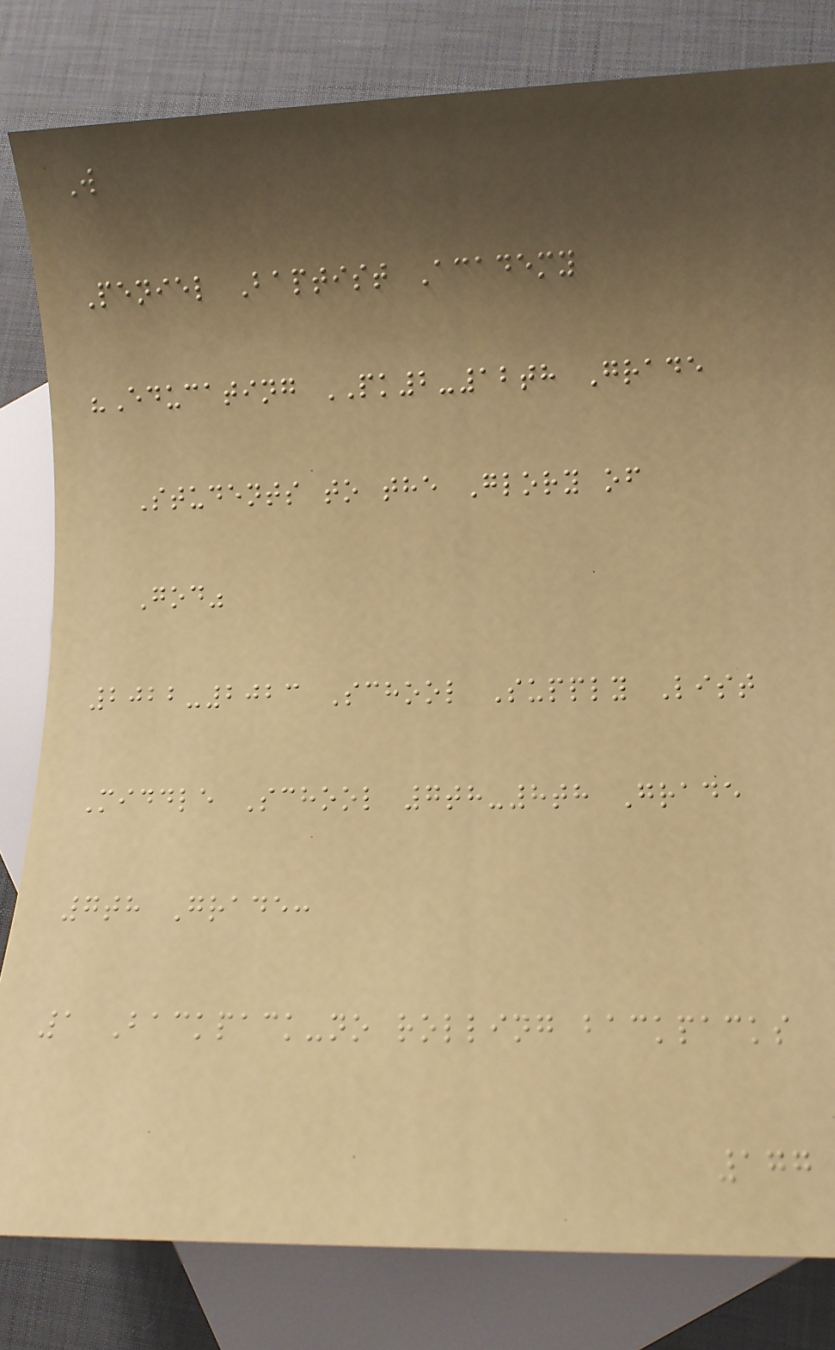W
Peniel Baptist Academy
"Educating PK2-12th Grade
Students to the Glory of
God"
2022-2023 School Supply List
Middle School 7th-8th Grade
7th Grade:
1 Backpack-no rolling backpacks
177
